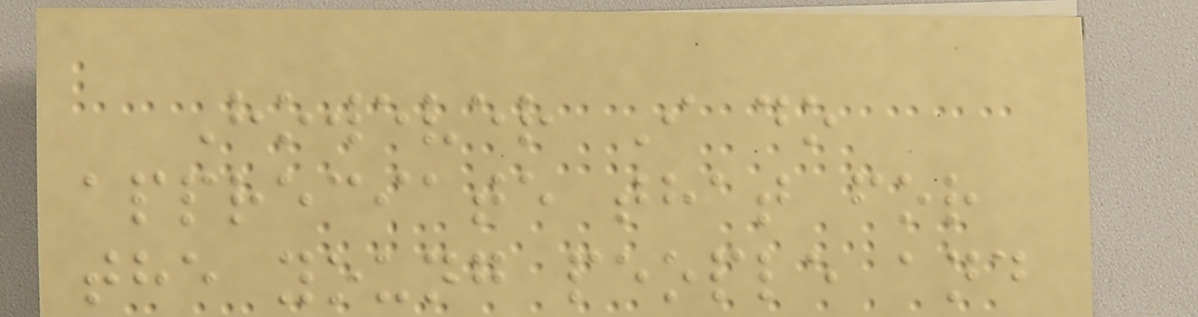However I do
appreciate that for
the young people and
